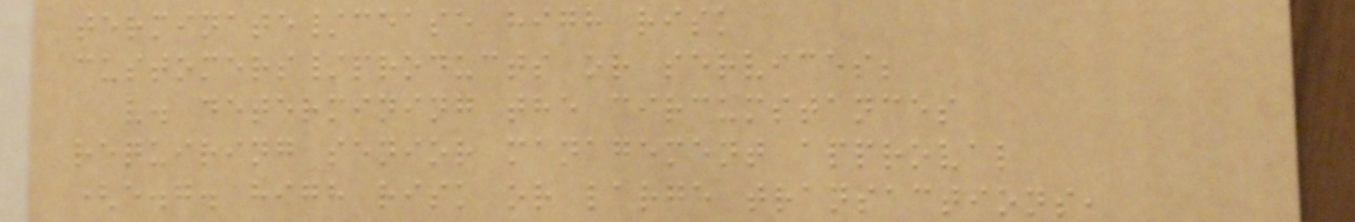terminate/cease high risk
customers/products or services;
v. determining the circumstances
requiring senior management approval
(e.g. high risk or large transactions,
